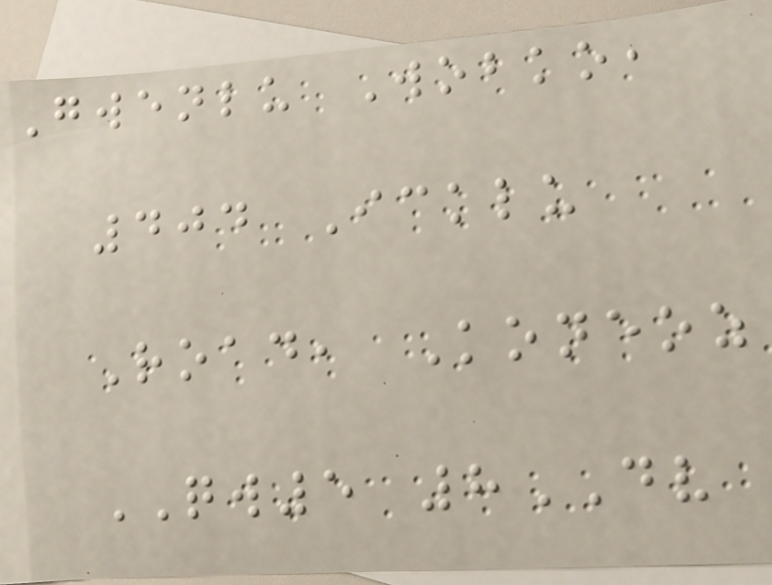Gwenlu Wobko,
404 Icklu
Road, Koneoz
QW5 8DV
